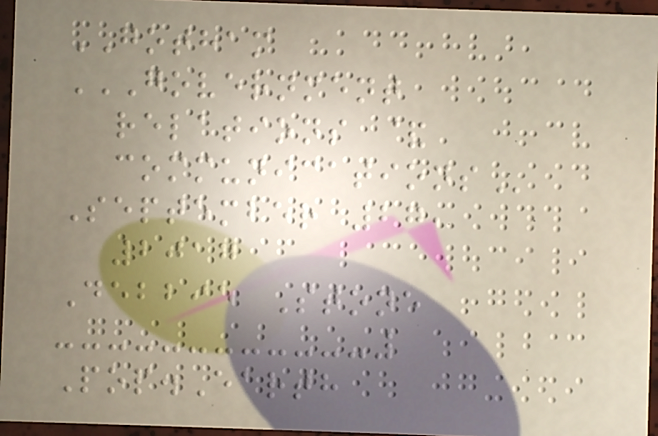GOTHAM
GOVERNMENT
RELATIONS &
COMMUNICATIONS
September 27,
2017
Debbie Stone
Pop.Earth
